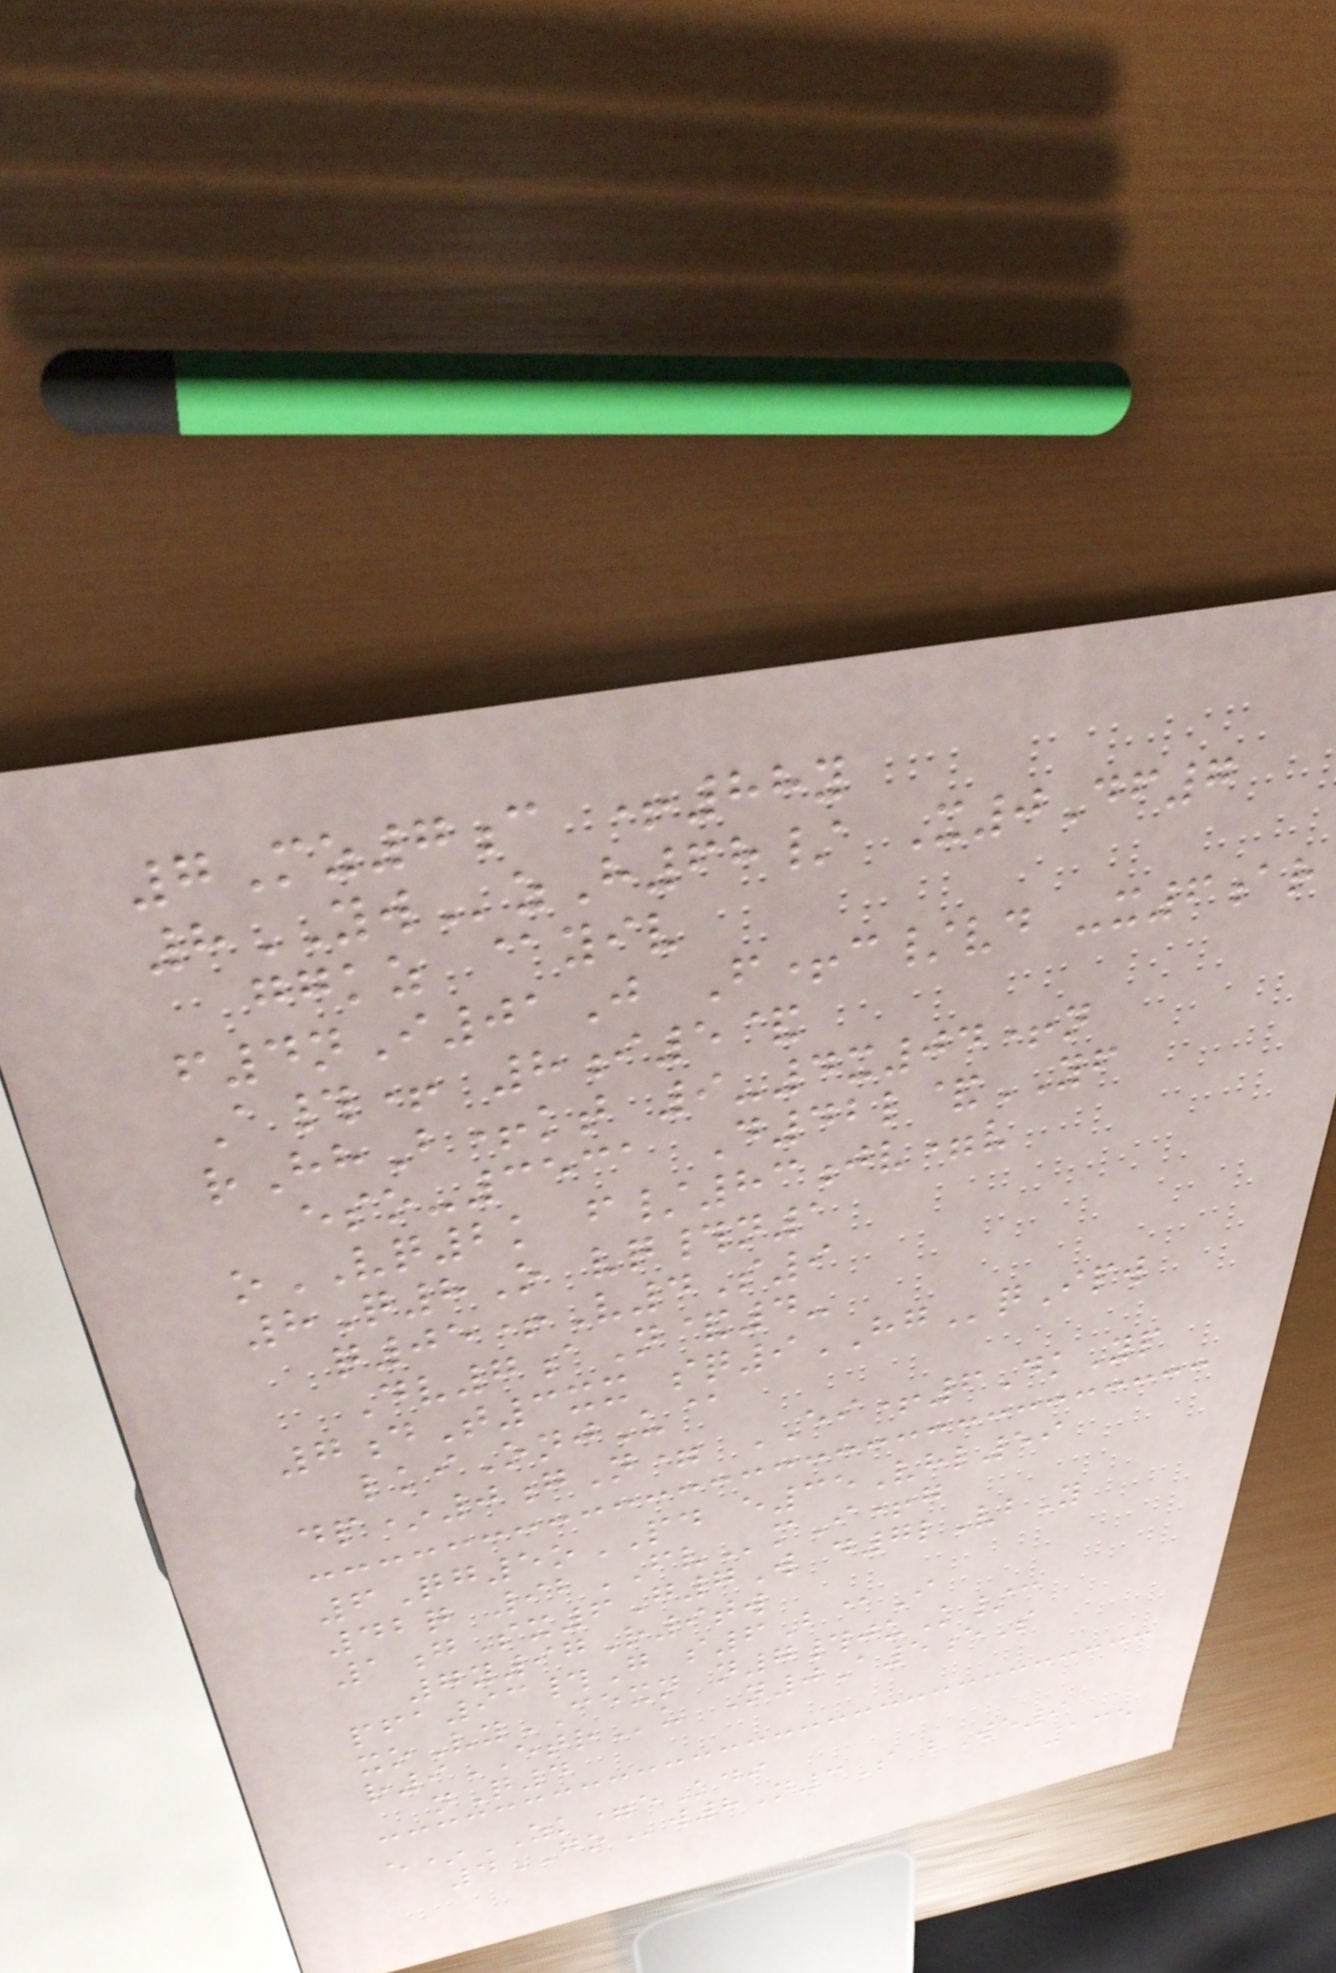7Mz7c +88y
8YWzH68/ X0Df7
ggkz @yiv
f4nI01J F+c/vd -x6ar
A#+ 8i5&
rHhB+kt 9-4x04+n
eso-3531 D42l&YF
oVQ2k f/83jv=v
8Q8O vq#n1
q05+V4S9
Dv7aN&4-
7dT3xx sq9HGqIpw
lkiOnjU@
dp*0gN= EI+6DkYp
6Qg5oPD e35Vhl59
42q 92FVmI+g
1gSx6G7W d7lVbY
7y97R9tw
pfa93#G s6B@I
xoVyCEXN n7#juK/c
r9ETRu N0A5eS
nQ4
e*ZK=eKdi
4GOw8N3S bWe9
135
